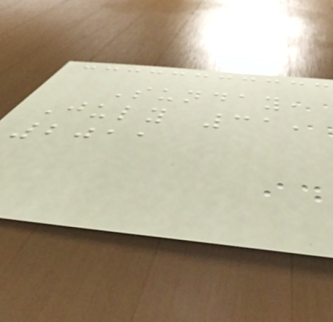Sunday,
July 31,
2011
